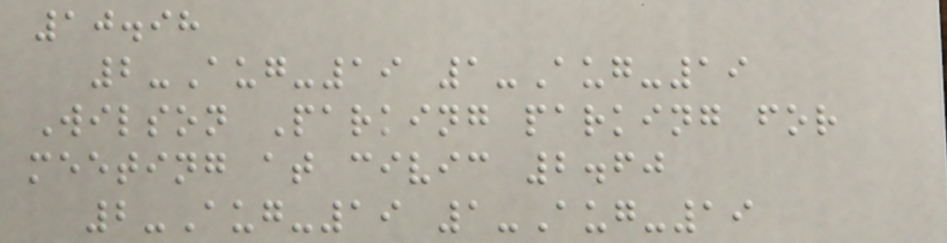10.98
2-Aug-19 1-Aug-19
Wilson Parking parking for
meeting at civic 2.60
2-Aug-19 1-Aug-19
